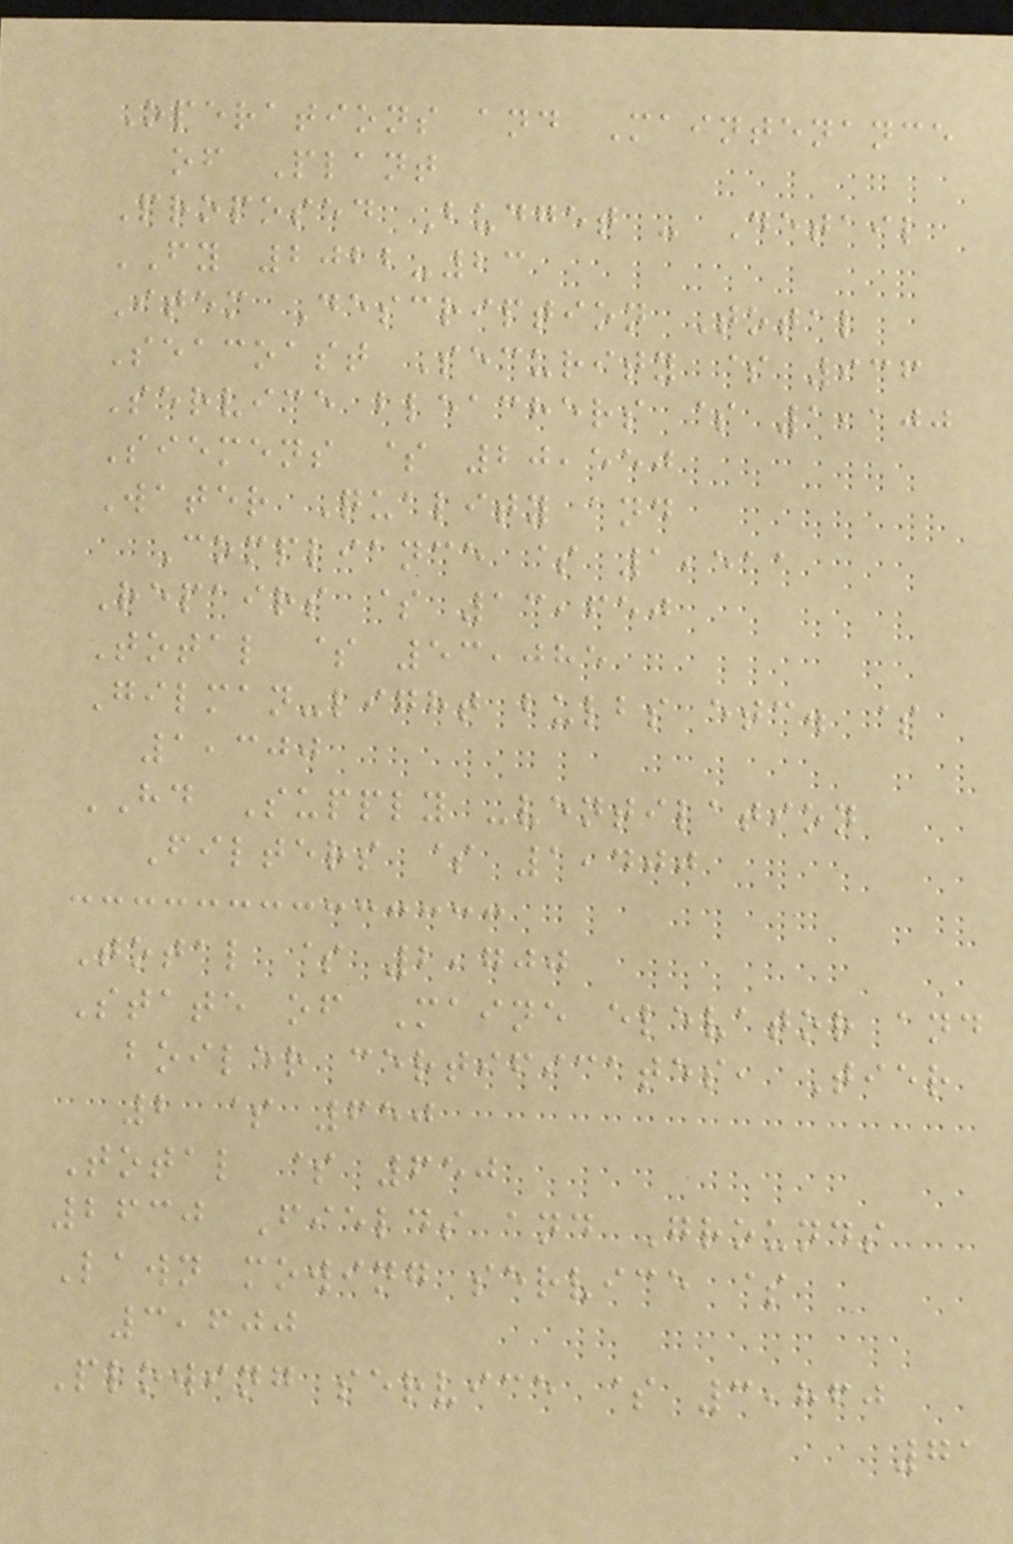Operations and Maintenance
of Plant
Proposed Budget - Detail
FY 2022-23
Item Description Total
Seacoast Security $ 936
Service bleachers $ 1,100
Siemens $ 20,550
Water Quality and
Compliance $ 1,511
Repairs $ 13,650
Total $ 53,085
Gilman-light bulbs etc. $
1,300
HD Supply -ventilation
Filters $ 1,400
Total $ 2,700
State of Maine elevator and
boiler certificates, Tier
2 $ 650
Total $ 650
2630 Fields and Grounds
Lawn mowing service $
3,600
Plowing service $ 3,860
71
